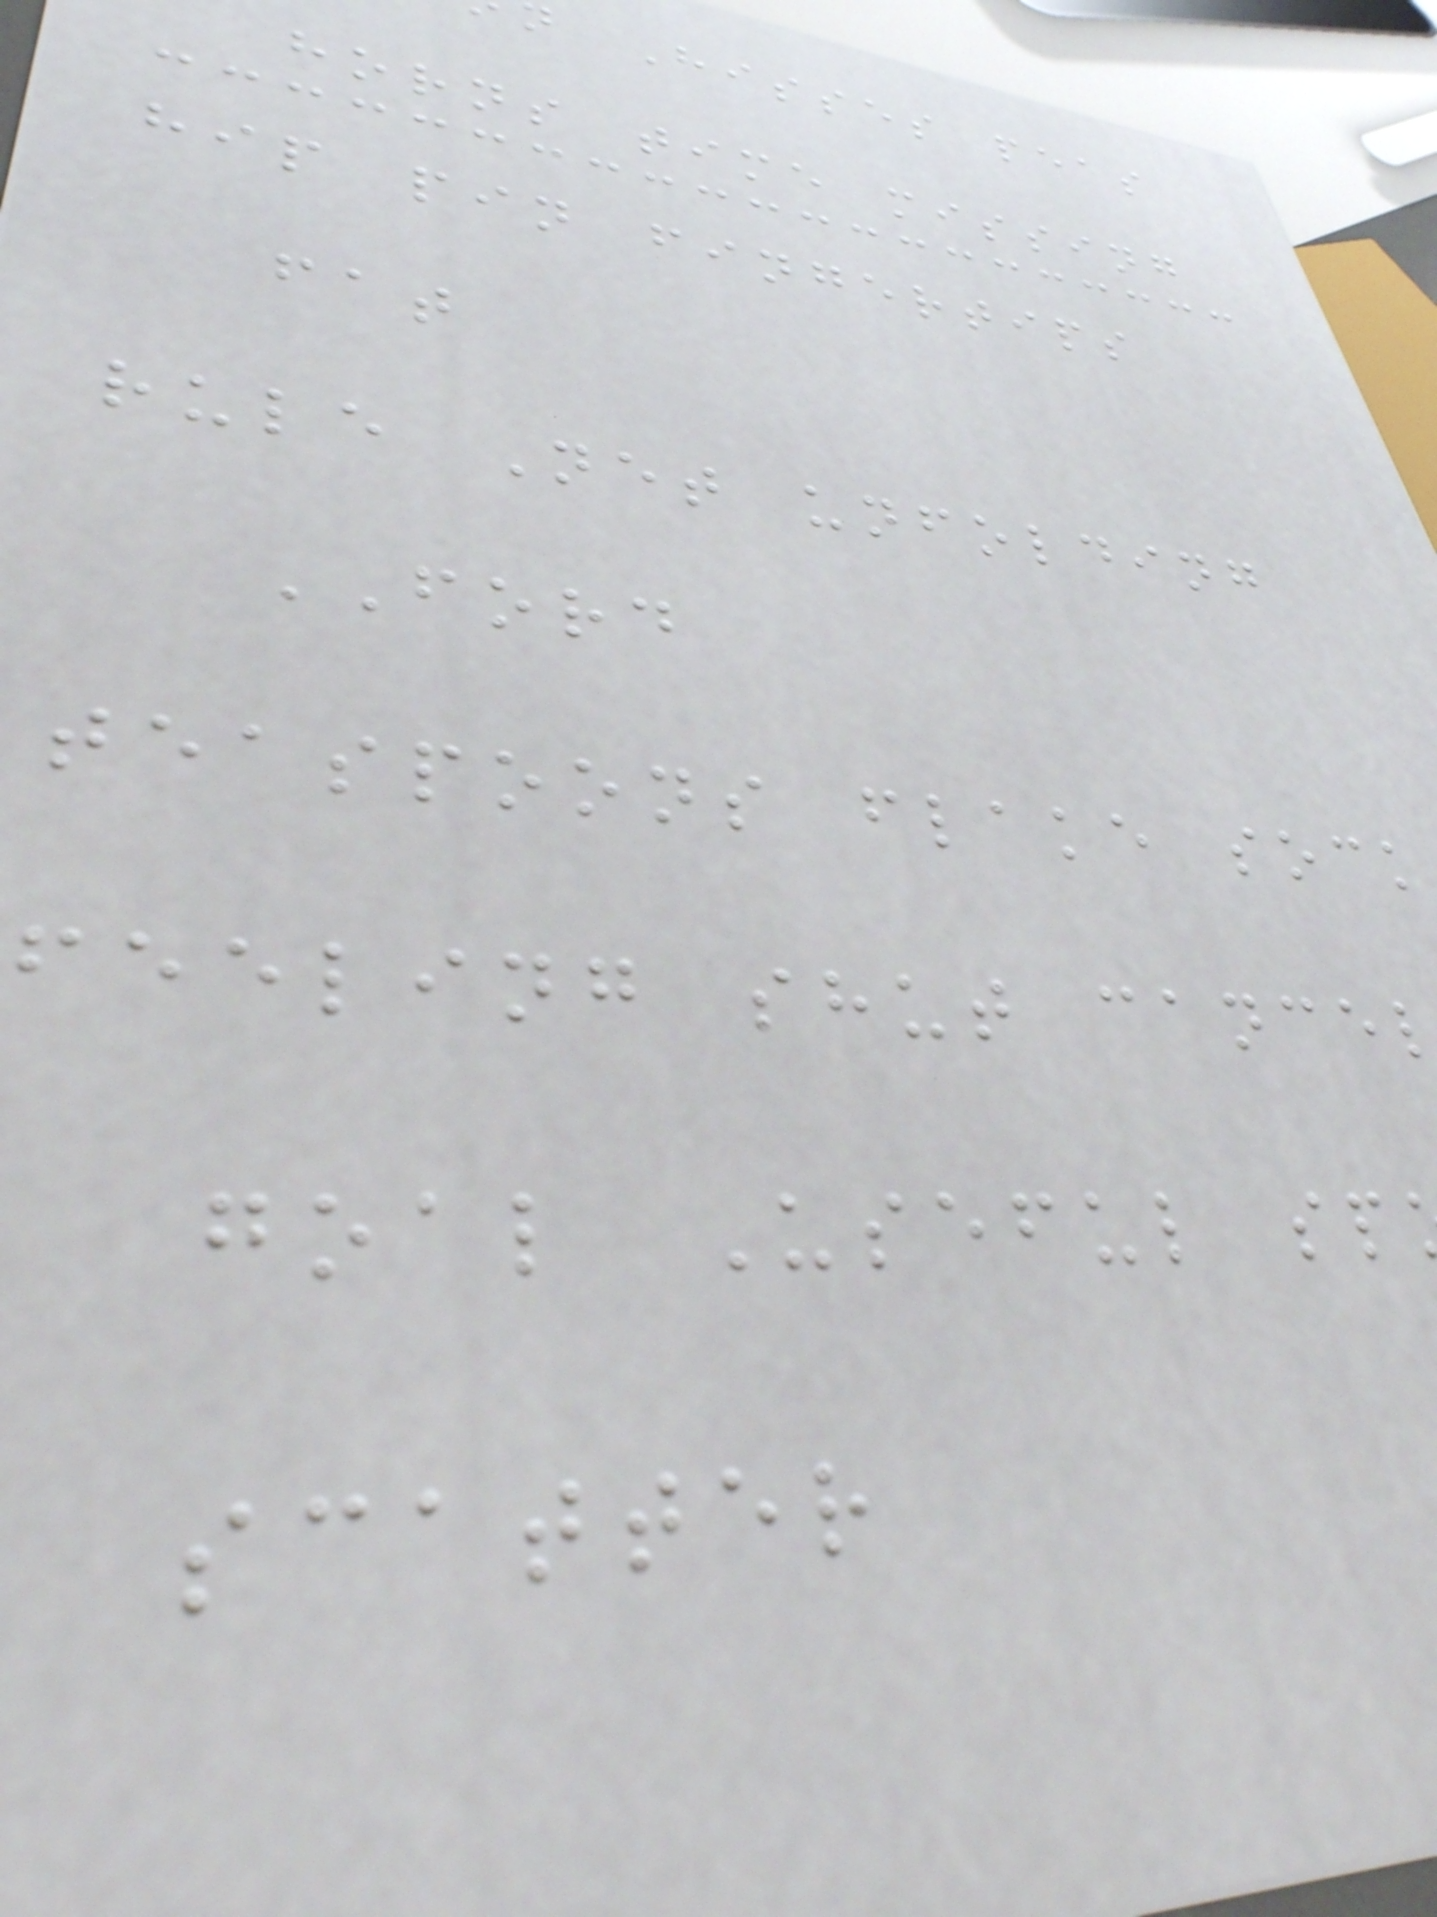Hisses peas
horns time missing
hip pin fingertips
fat
rule Net unfolding
FORD
teaspoons flake sock
feeling shut cance
goal Useful sp
scatter
